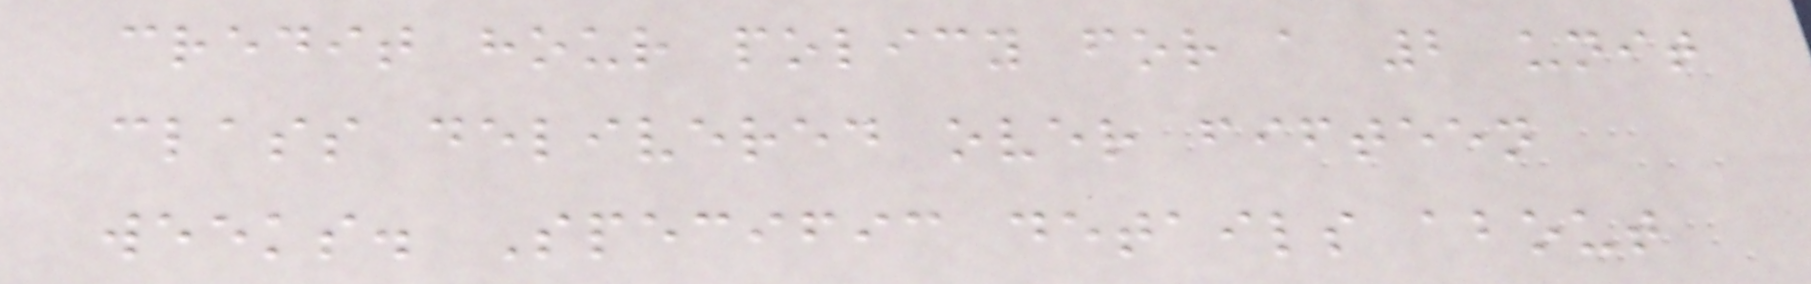credit hour policy for a 2 unit
class delivered over fifteen
weeks. Specific details about
